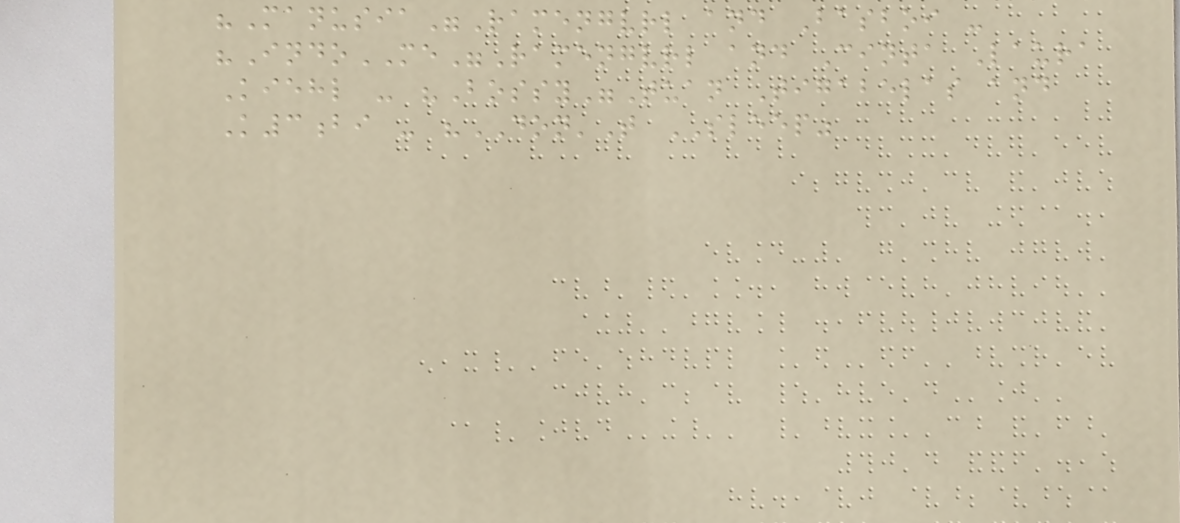"Manusia"Ramengvrl and Basboi -
"IndoME"Ramengvrl and Cinta Laura
Kiehl - "Bossy"Tuan Tigabelas and
K3bi - "DON'T SLEEP"
